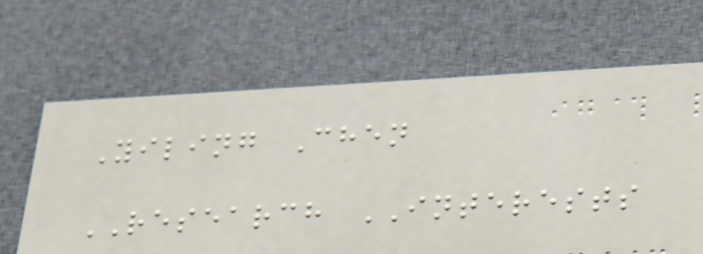Yiling Chen
RESEARCH INTERESTS
